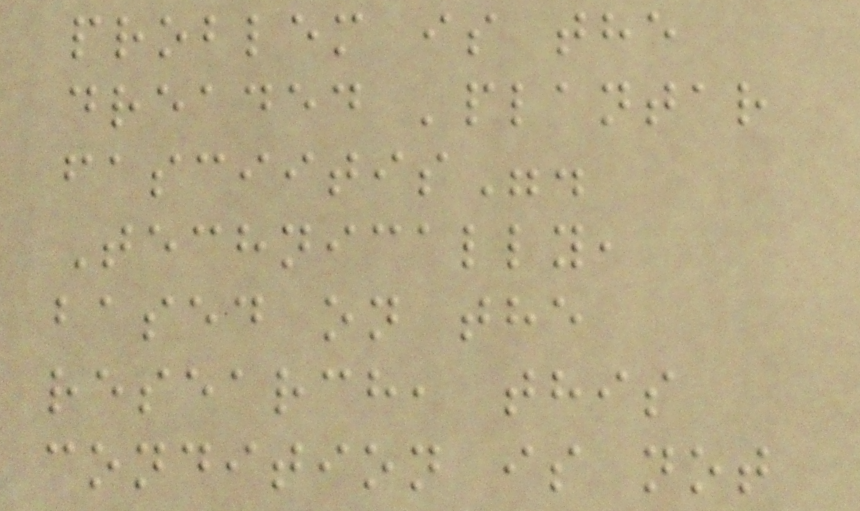problem is the
dreaded 'plantar
fasciitis".
Technically,
based on the
research, this
condition is not
